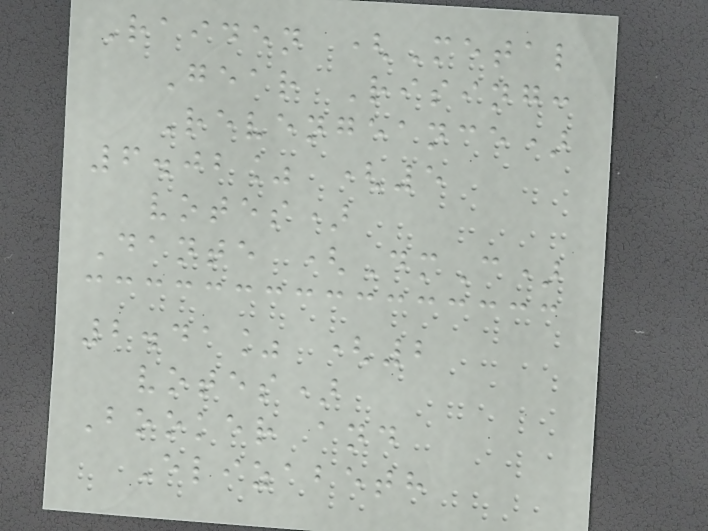Raiden (Metal
Gear Rising:
Revengeance)
6.02% (5
votes)
Dante (DmC)
2.41% (2
votes)
Booker and
Elizabeth
